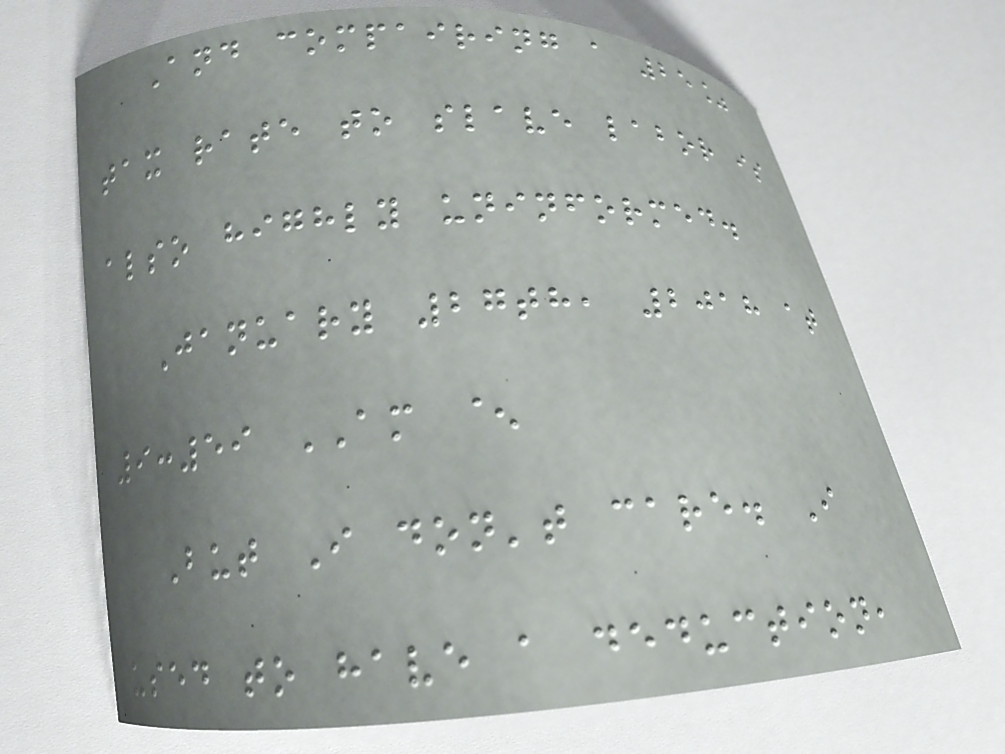And compairing a 25%
tax rate to slave labor is
also highly uninformed.
January 27th, 2018 at
9:59 AM ^
But I don't care. I
used to have a deduction,
